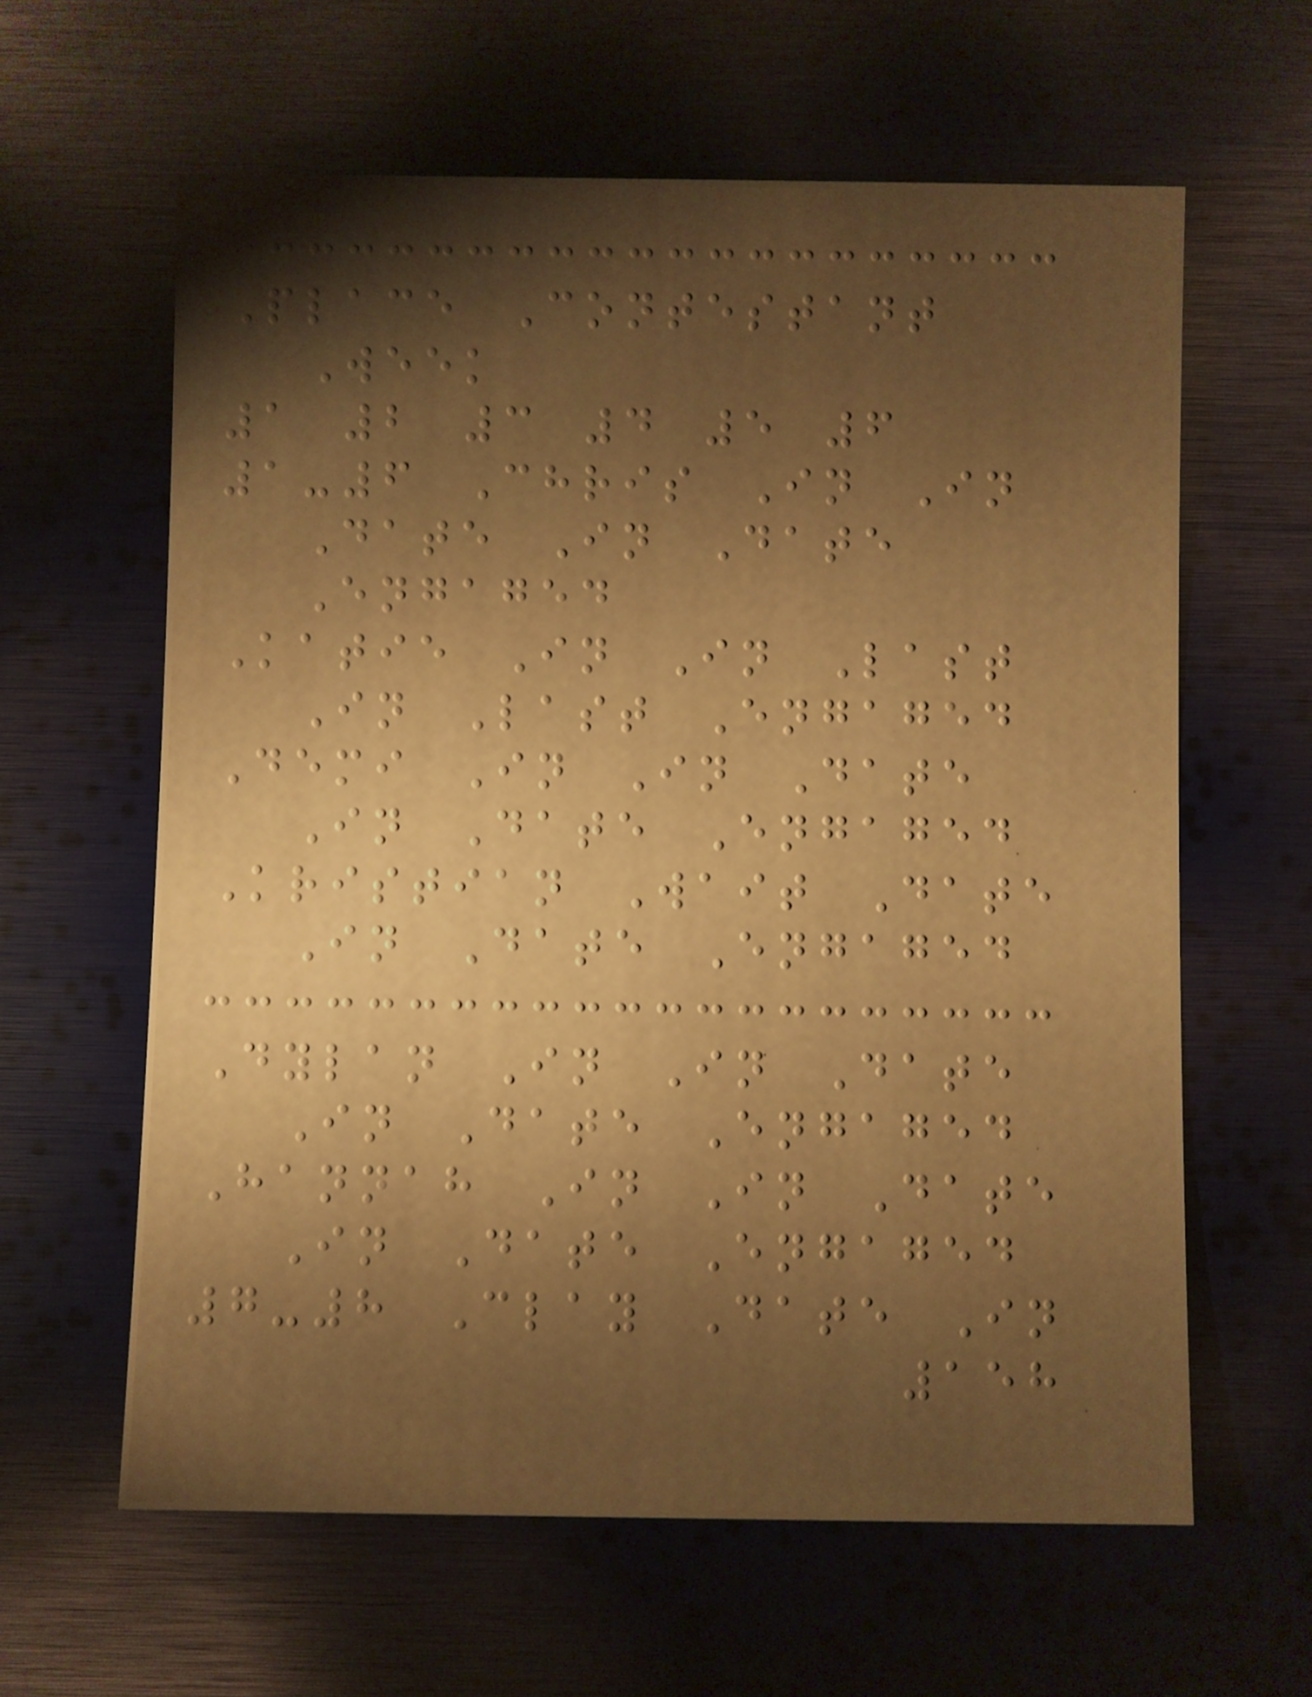Place Contestant
Week
1 2 3 4 5 6
1-6 Chris In In
Date In Date
Engaged
Katie In In Last
In Last Engaged
Demi In In Date
In Date Engaged
Kristian Wait Date
In Date Engaged
Dylan In In Date
In Date Engaged
Hannah In In Date
In Date Engaged
7-8 Clay Date In
158
